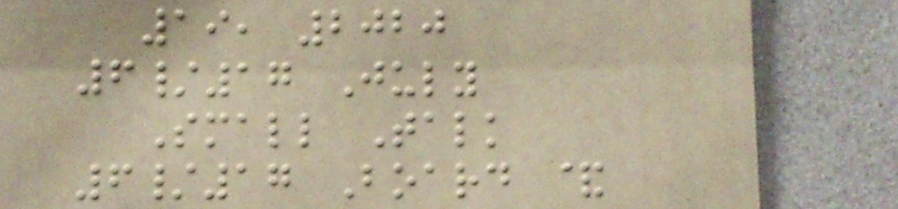19, 2020
6/17 July
Small Talk
6/17 Board &
